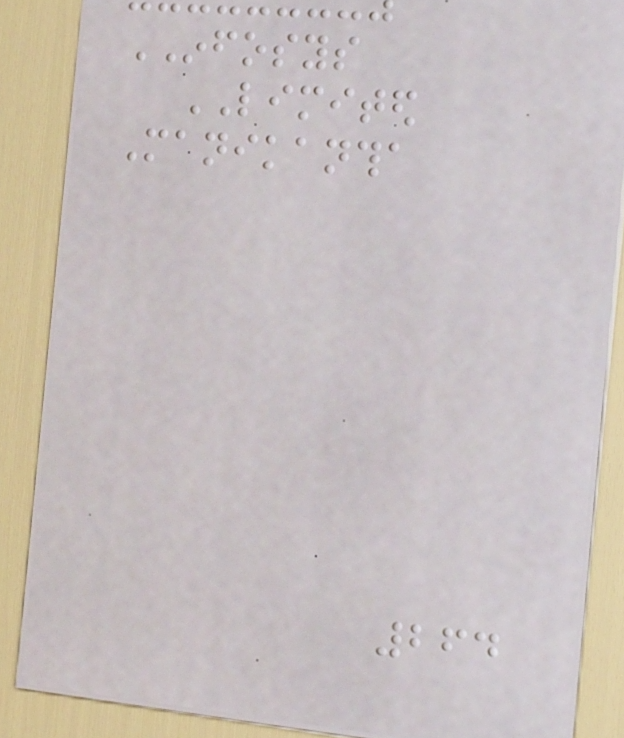INFOSYS
LIMITED
Manikantha
264
